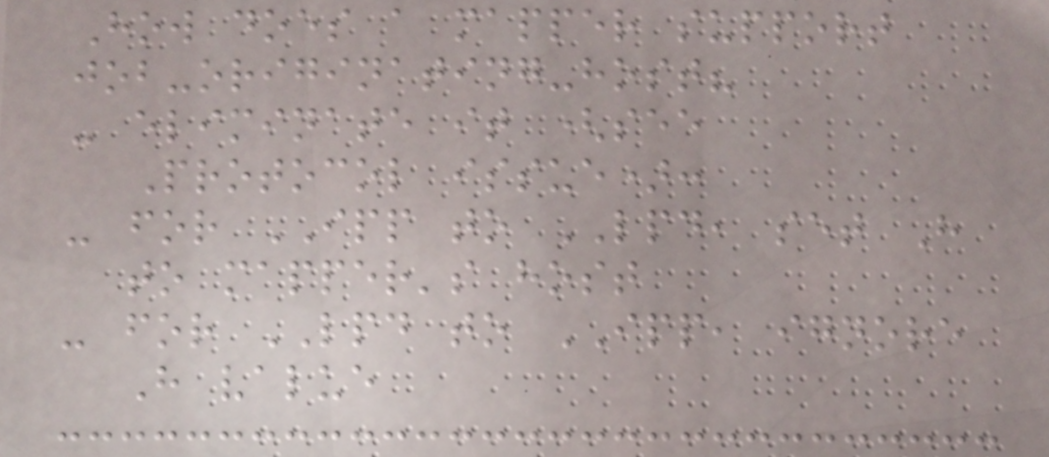How does a mapper support
job-originating-host?
- eliminate it (see
Protocol issue):
- for IPP to LPD, set H
to mapper's host
- for LPD to IPP, ignore
H value
